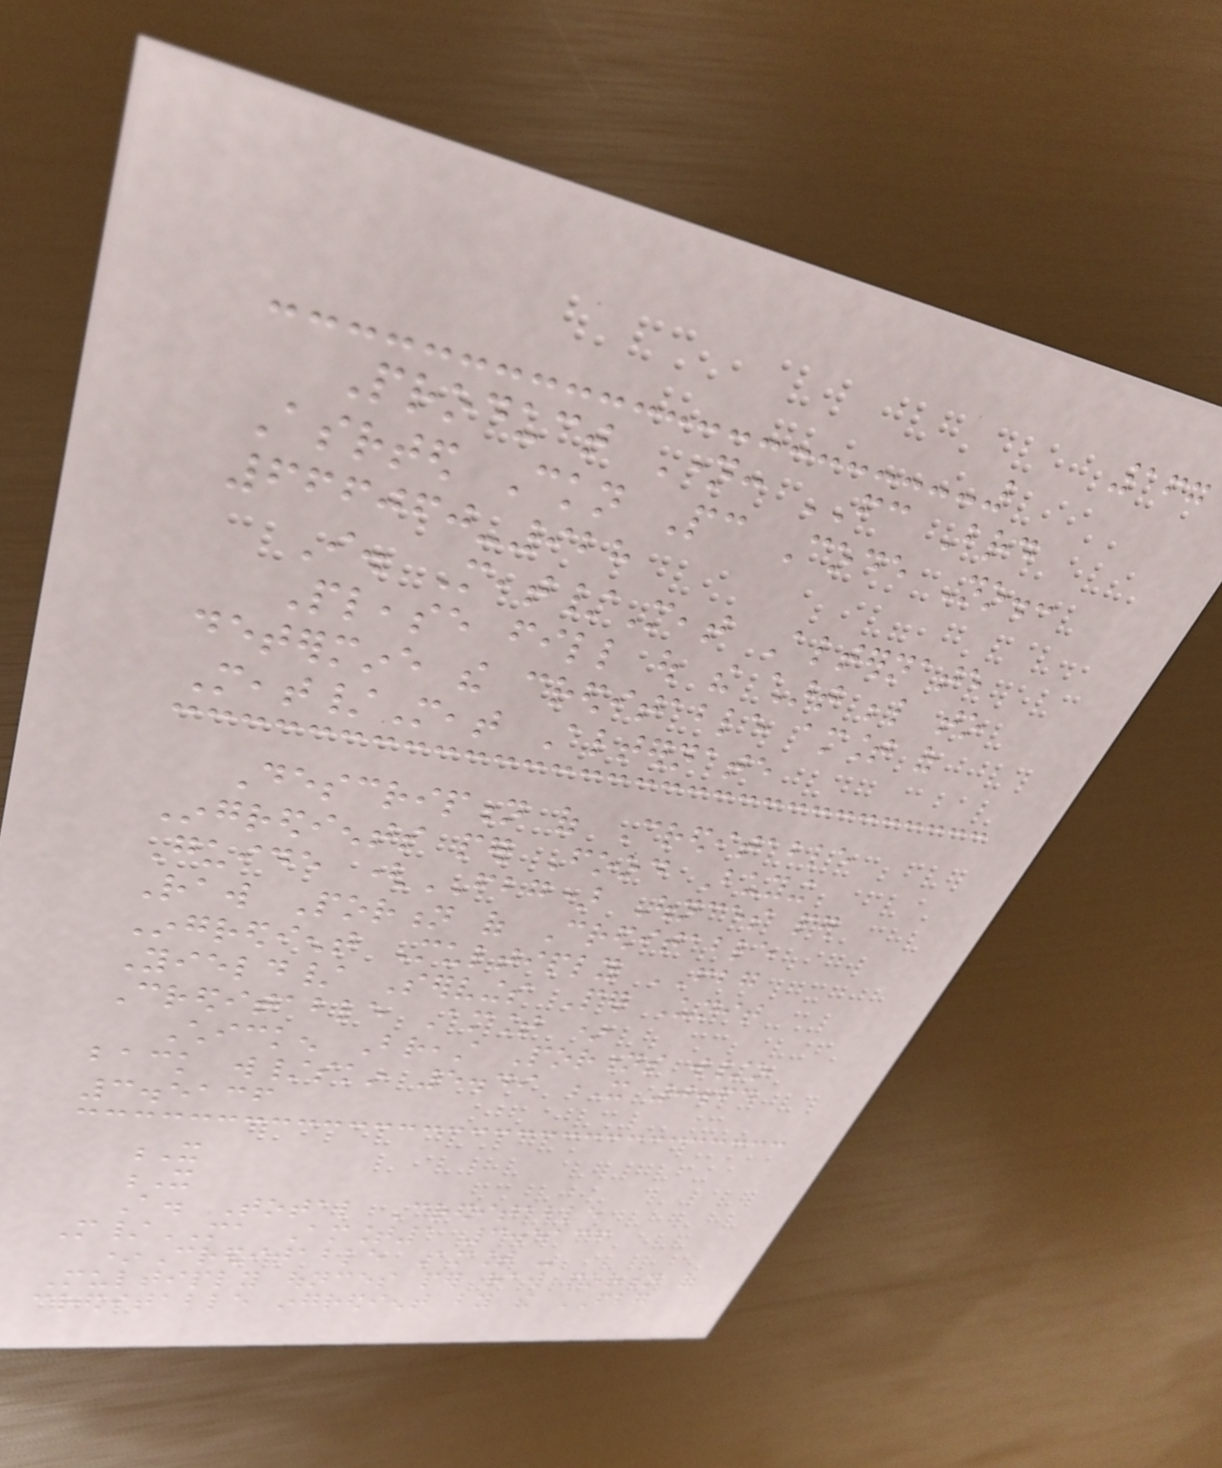167
Product Name: FC Brd
Asrted Ckn Pc Code No.:
666060-928
I. Meat/Meat Alternate
Please fill out the chart below to
determine the creditable amount of
Meat/Meat Alternate
Description of Creditable
Ingredients per Food Buying
Guide (FBG) Ounces per
Raw Portion of Creditable
Ingredient Multiply FBG
Yield/ Servings Per Unit
Creditable Amount *
Chicken Breast Portions w/o
back w/skin 5.49 X 0.64
3.5136
X
X
A. Total Creditable
M/MA Amount1 3.5136
*Creditable Amount -
Multiply ounces per raw portion of
creditable ingredient by the FBG
